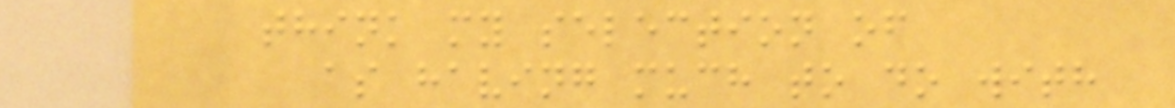think my selection of
as having much to do with
